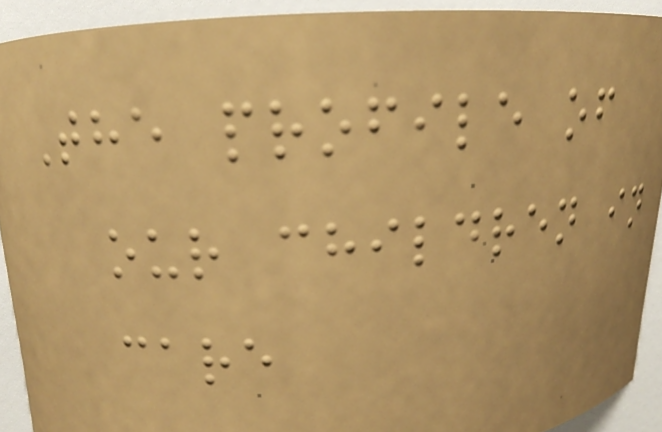The profile of
our children in
care
